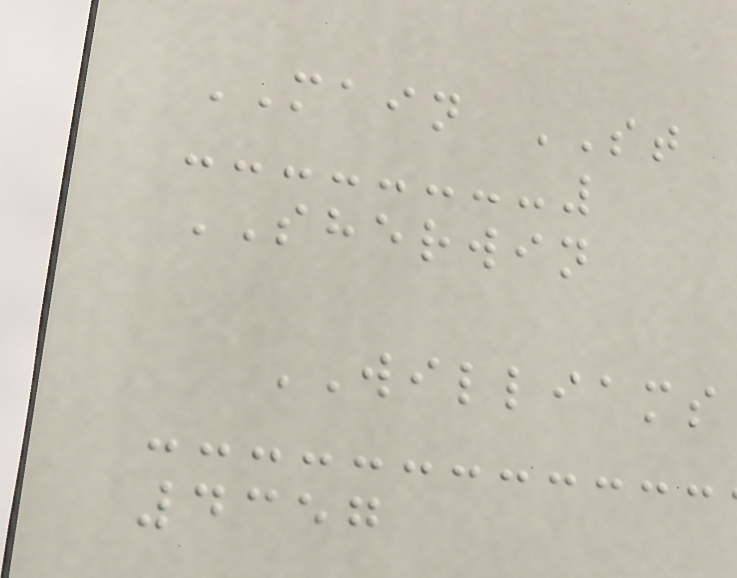MAIN ST
SHERWIN
WILLIAMS
4357
